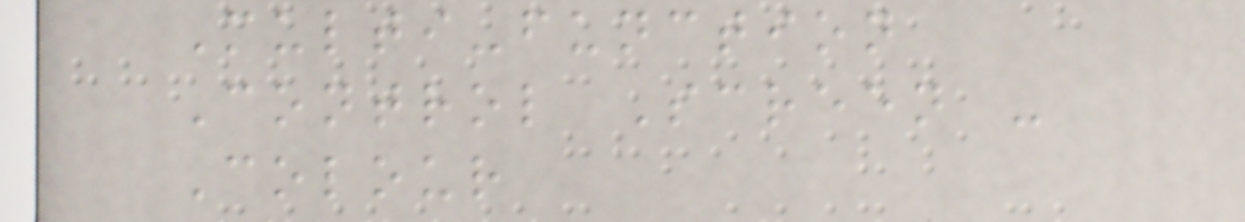Multi-function
Control Screen -
Colour
